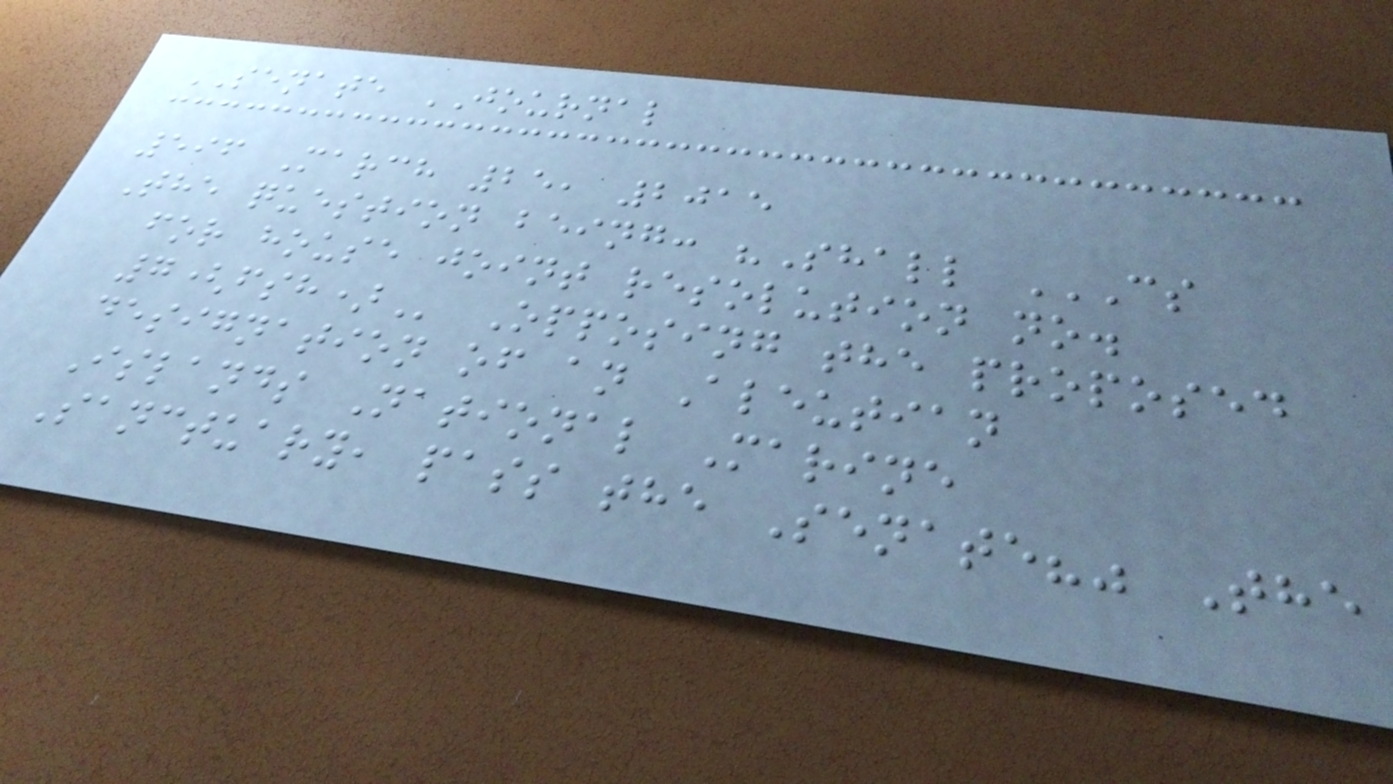SENATE JOURNAL
596 March 25, 2015
The question being: "Shall CS
FOR HOUSE JOINT RESOLUTION NO.
7(FSH) Opposing the proposed
designation of an Aleutian
Islands National Marine
Sanctuary, pass the Senate?" The
